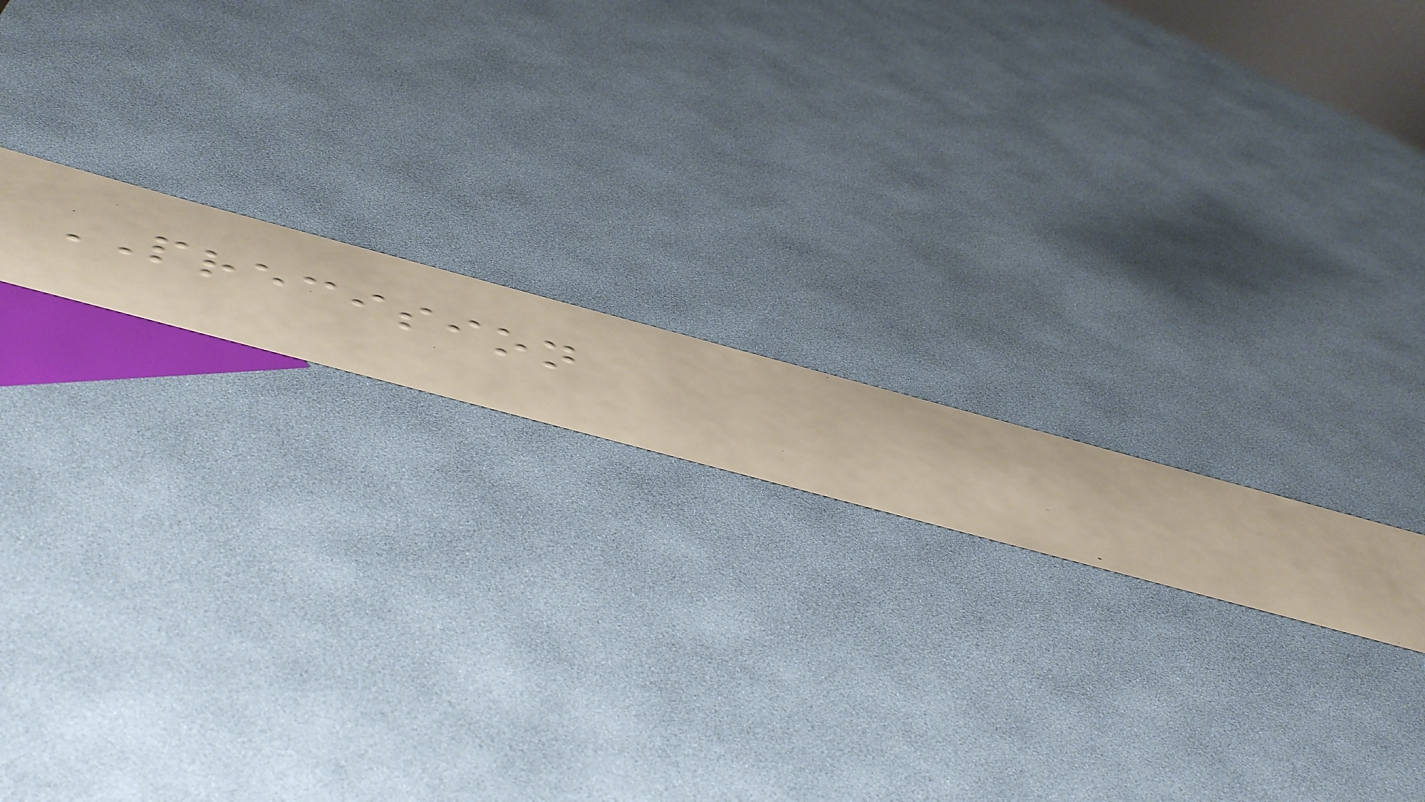PRECISION
